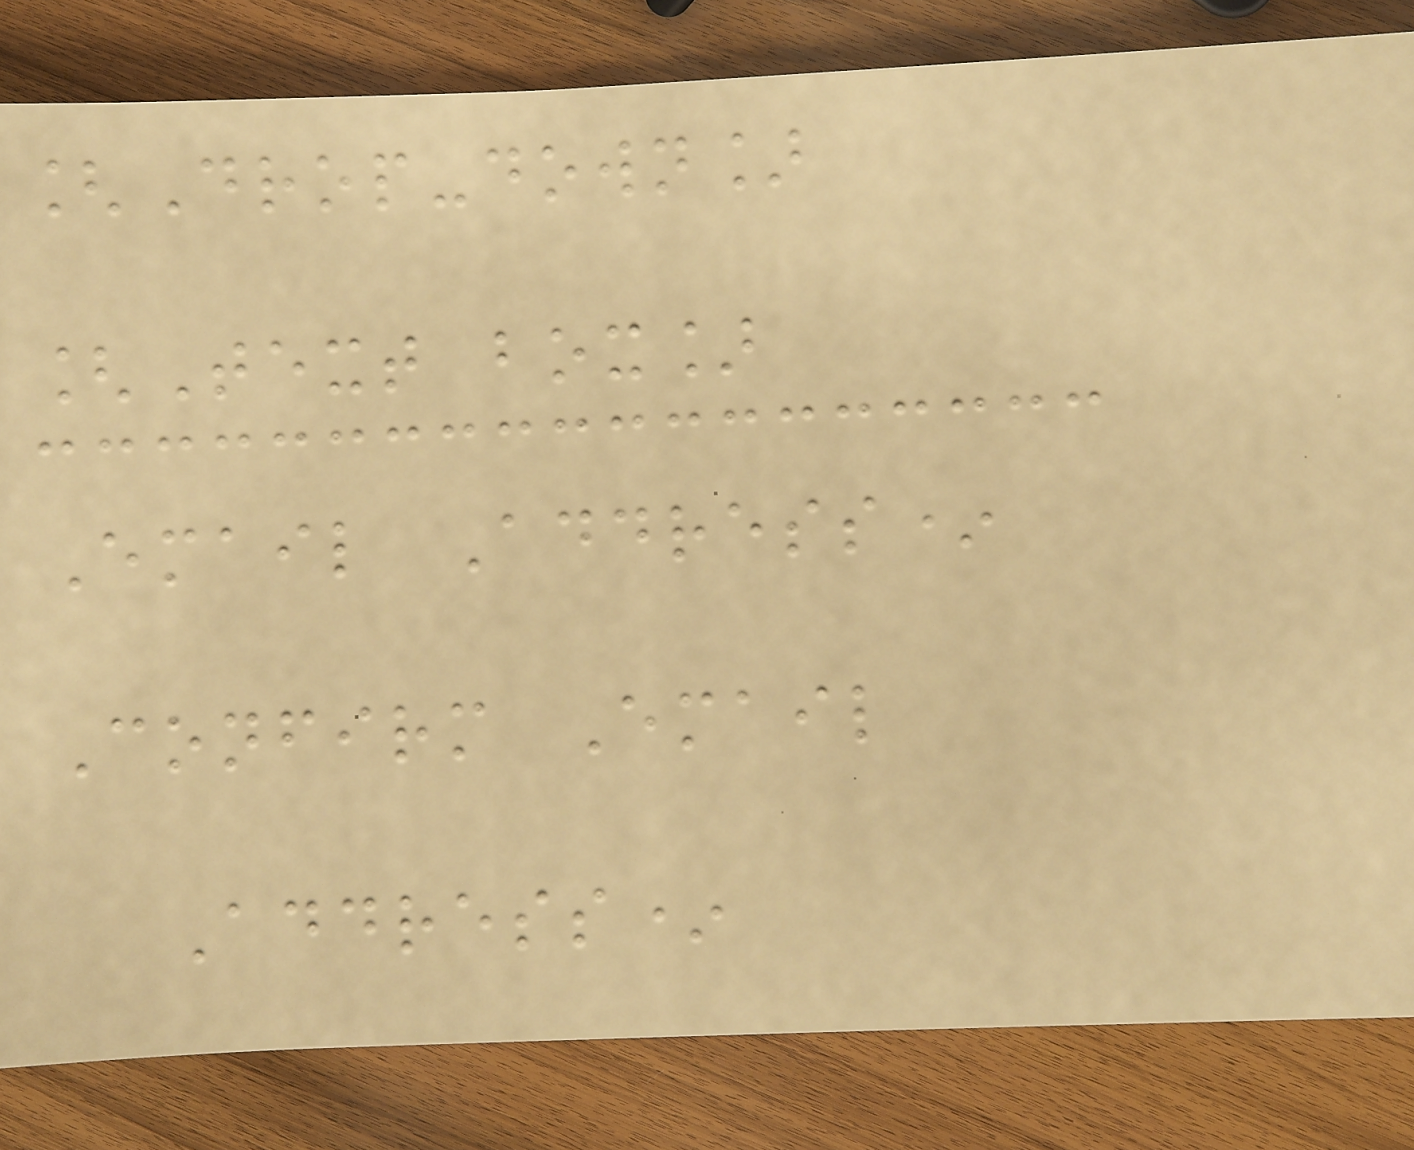[Drop-down]
[Text box]
Email Address*
Confirm Email
Address*
